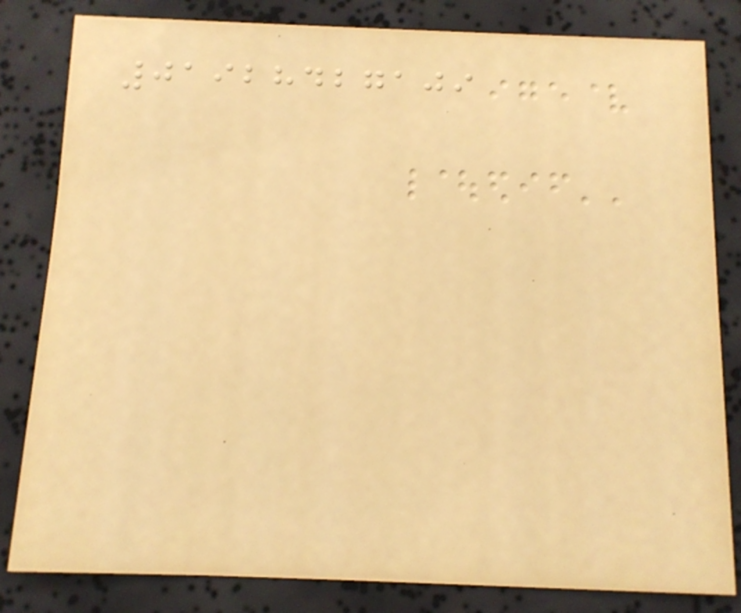01928427109
